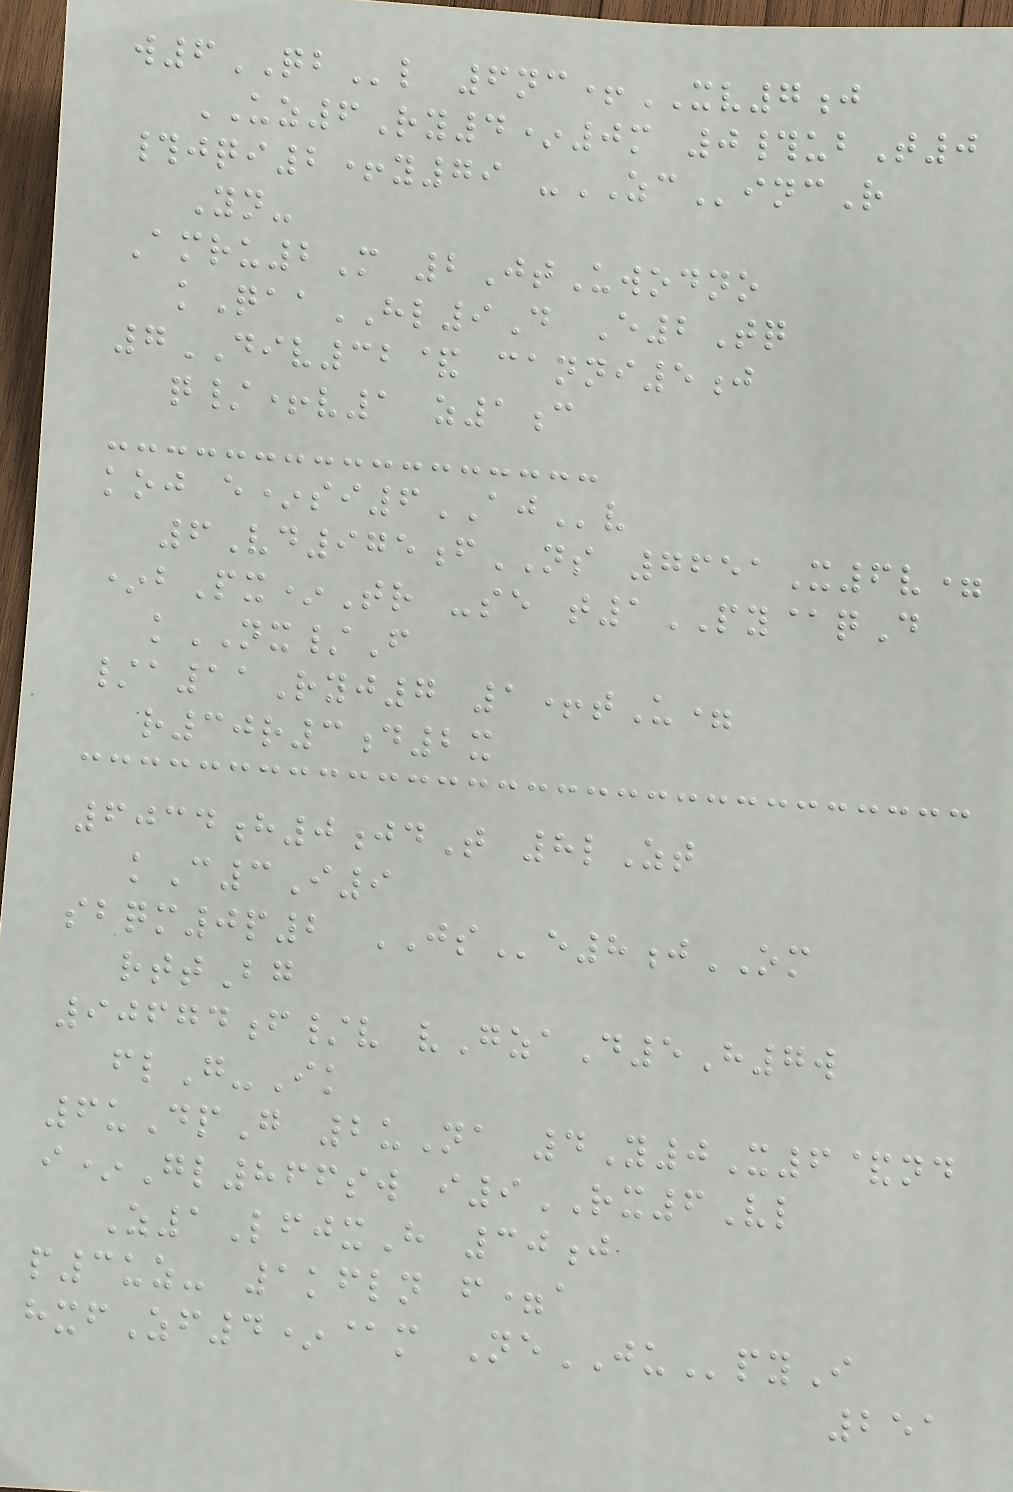w6QBl 6nc+XV7j
UZ6Ry4*0m 0#ubT0
#jqi2+y79 -ZCincR
Yn-
Amru2M 2JtUwodno
kQaaHL9D E2Tq
7DIV32& canni5j
q/+v1 z1c
koj e*si6AJv
6Vd975fNS 7651X6v=
*bPx*Tr -se t1PY@qD
kNX/F
/a11Ryj7 1+tU=
r30r3d2x
6034h0jdT 8lZt
kC3I9
sbqm0p2 JSe8jOM
rttBg
90674f/v vGzaD5H7w
flG-Ik
6uDpG 2uNa 4Y0X6&nd
i*Gl866sw i9RX6Vl
Z1LfjxH 30j
p3uz- 1kfln f=a
hxfZf4*@m NeJUpyI
251
